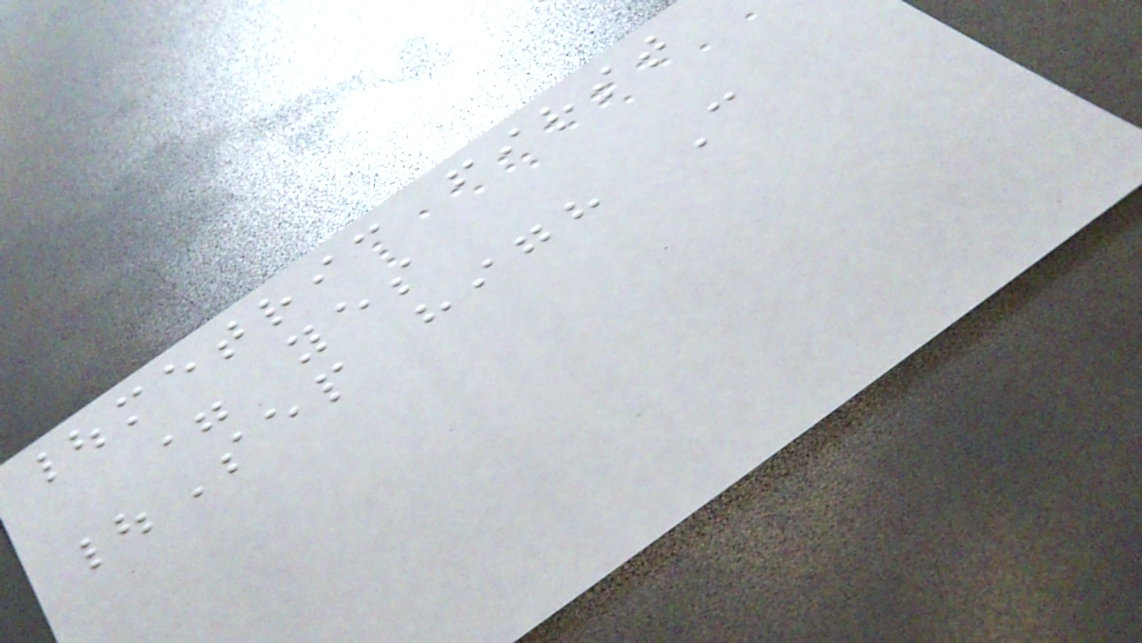|metric first
= yes
|Sep high C
